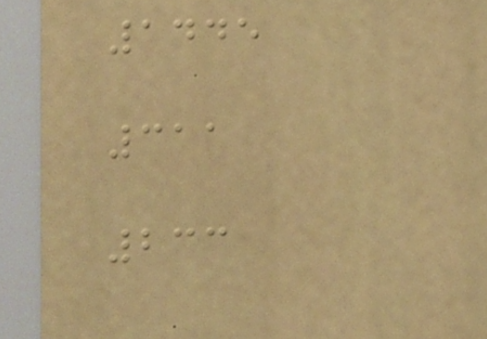1445
311
233
